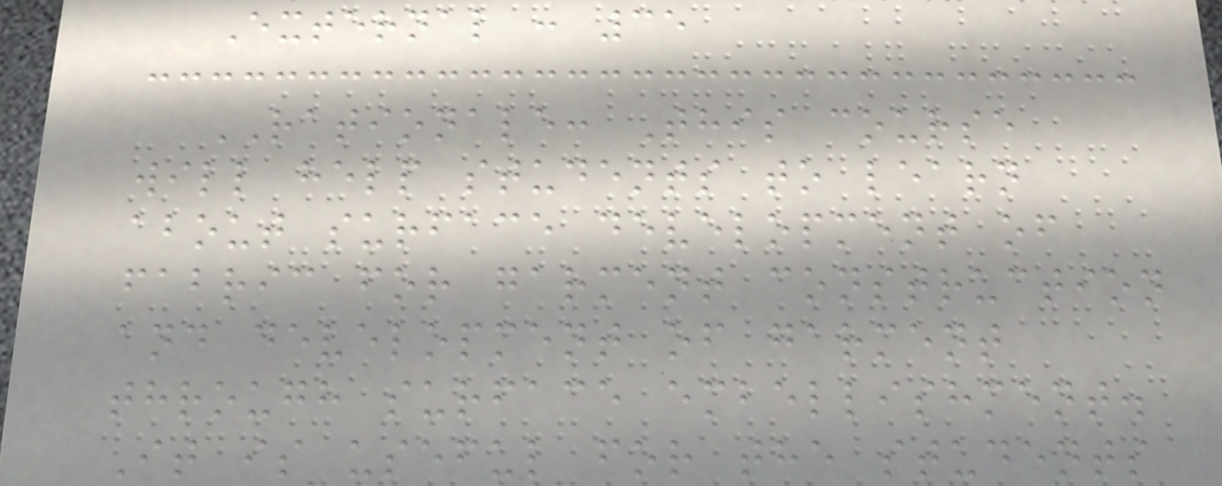External : 35
RATIONALE: This course
will help students to learn
about surface development of
fabric for garment construction
and development of garment
through surface embellishment.
It is useful for the students
